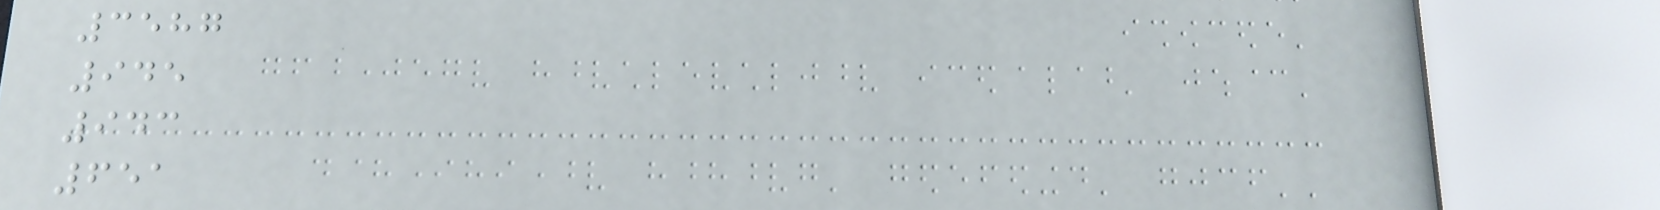3587
945
943
651
